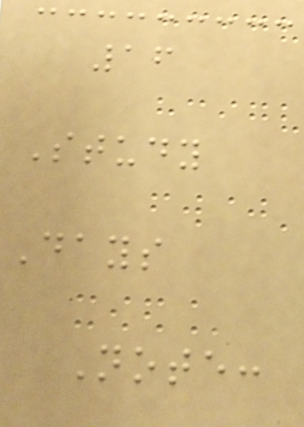16
Study
Days
Note:
